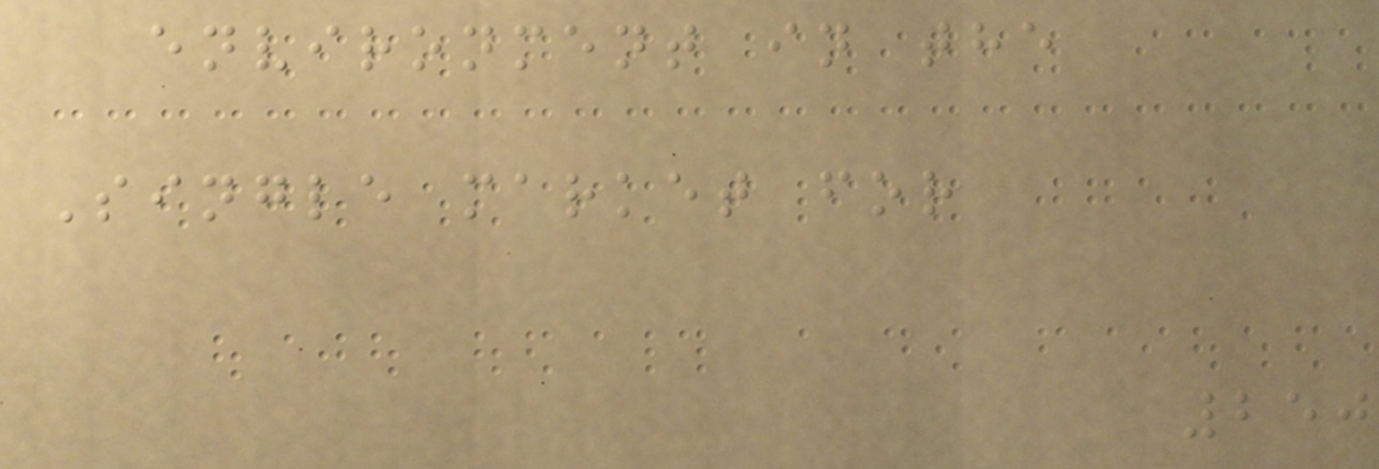environment in the
Single market for
250
